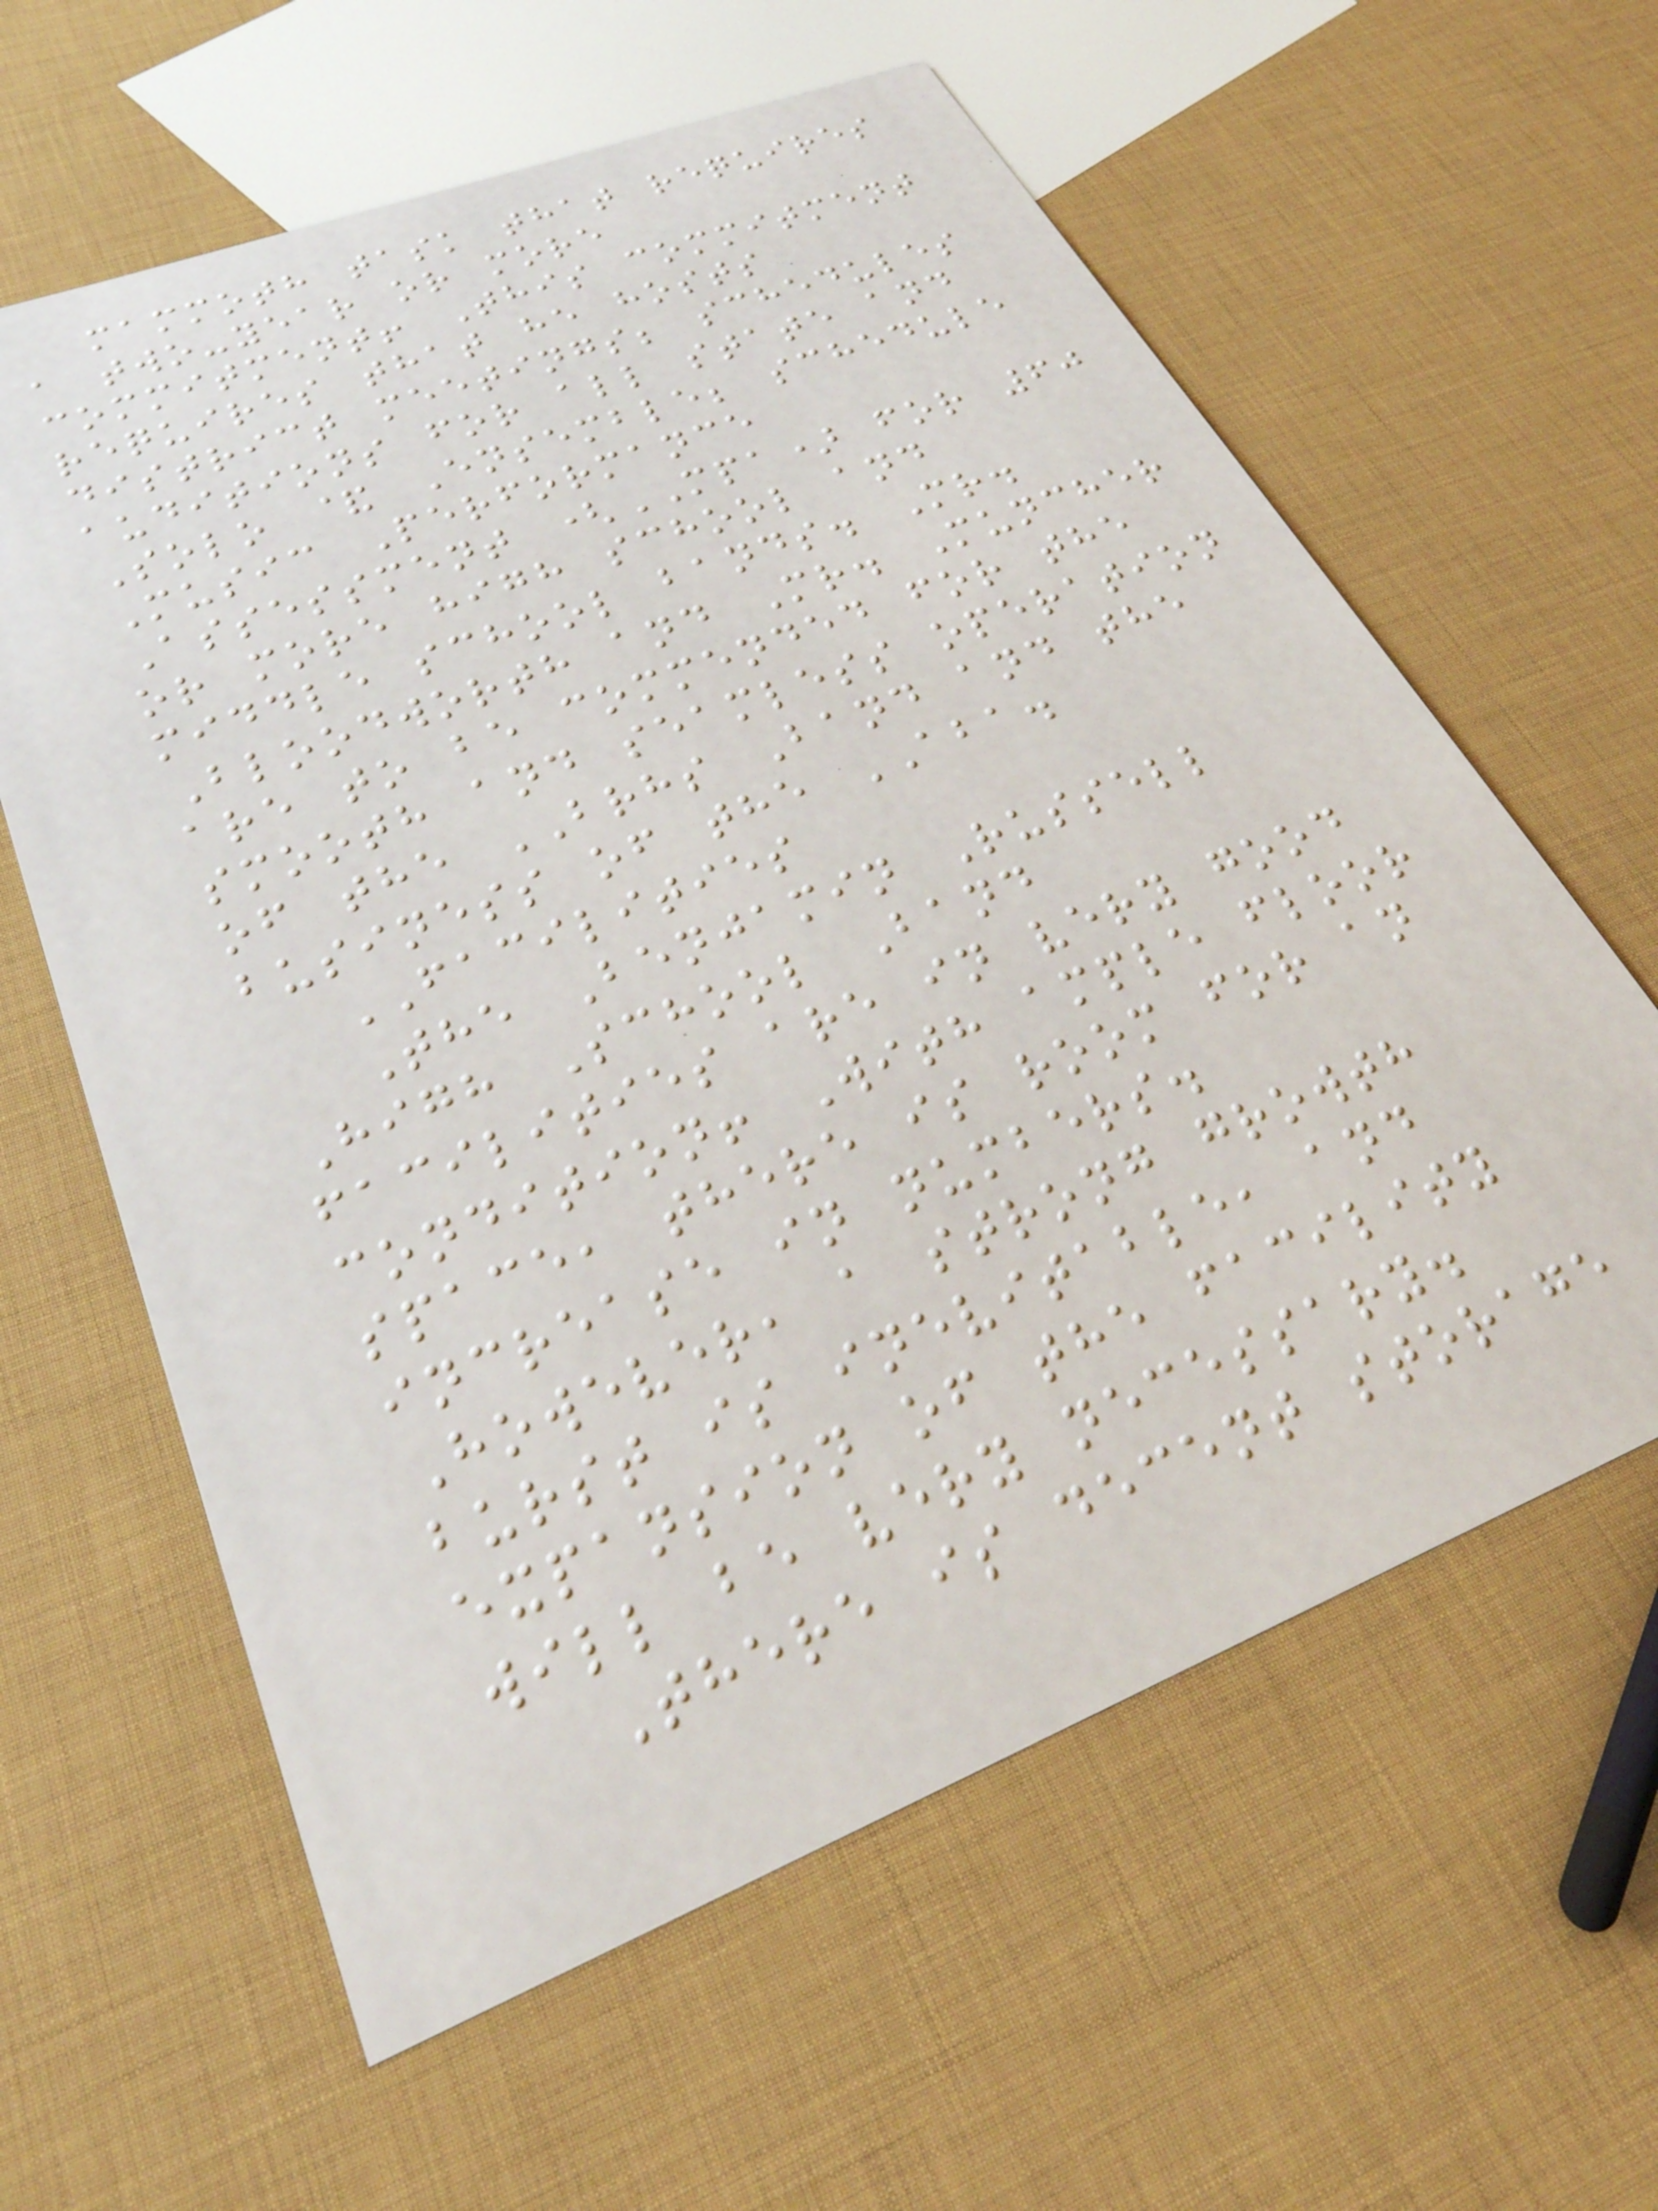mammoth task that requires
a two-year or more
commitment! This commitment
requires that he hosts
district meetings; schedules
auditions for all state and
Solo & Ensemble; schedule
Music Performance
Assessment (MPA) for 60
or more high school and
middle school bands. Mr.
Bloodworth and Mr. Muncher
are to be commended for the
smooth and seamless operation
of the BRHS Band and the
business of the ABA.
FACILITIES
The Benjamin Russell
High School Band
facilities are in very good
condition! With ample floor
space, there is room for an
increase in numbers.
However, a strong growth
burst is inevitable, and
expansion of the facility
will be very necessary.
There is decent storage
